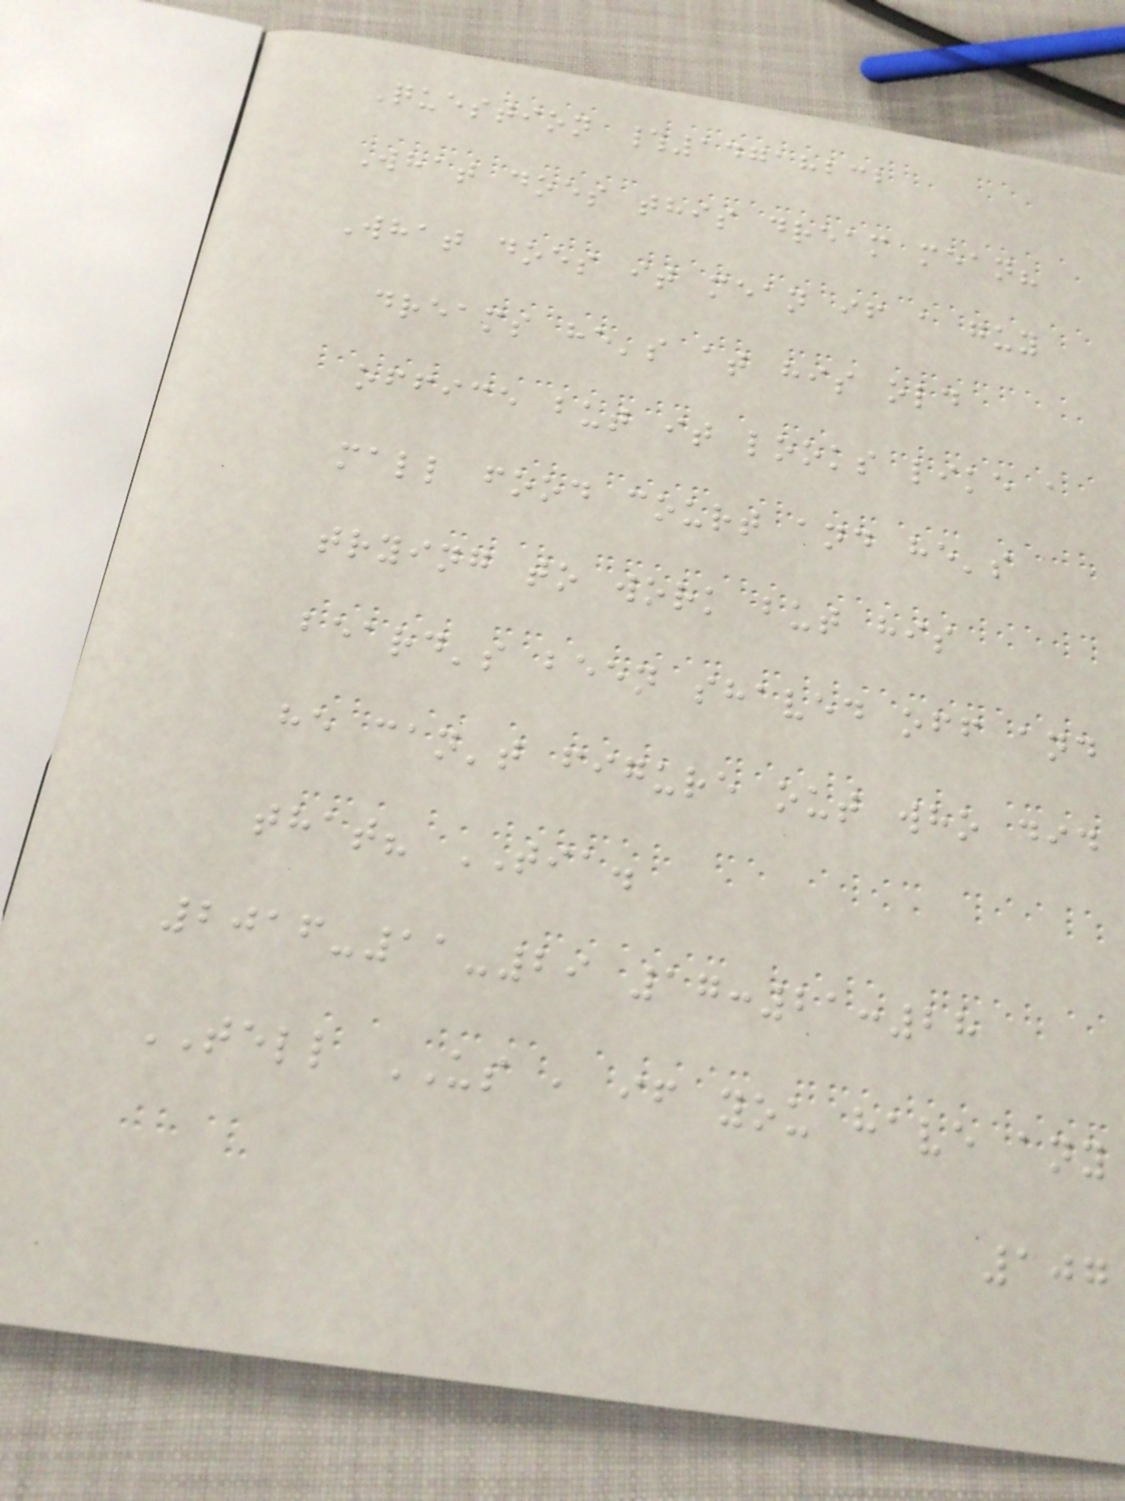Question #14718232
What does this dream mean?
What does it mean if a guy
dreams he's at his old
office but it looks like a
mall food court and he's
trying to work but his
beard's been shaved off and
he can't figure out who did
that? TIA.
2016-11-29 17:21:28
TELL US , if you have any
107
